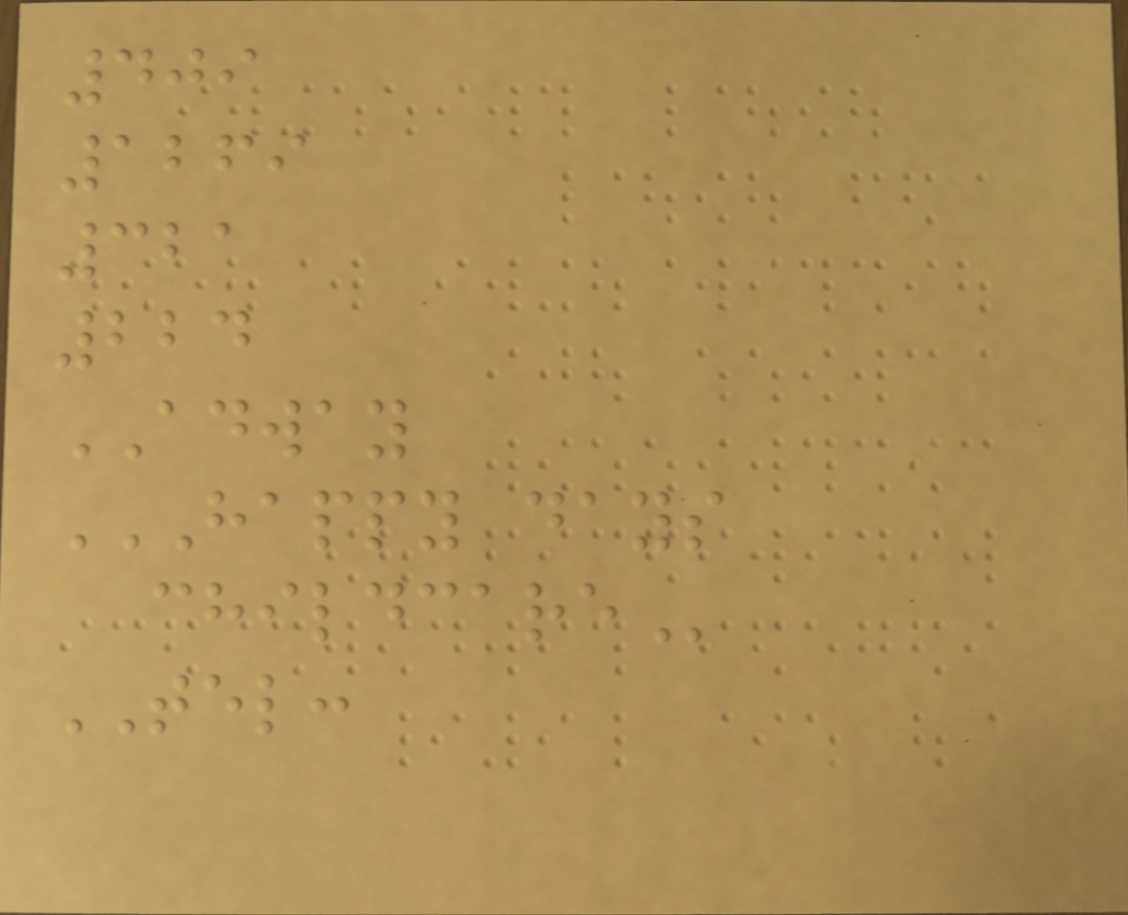409
1269
321
224
ADWAY
HAPPY DAYS
CHILDCARE
TEL:
